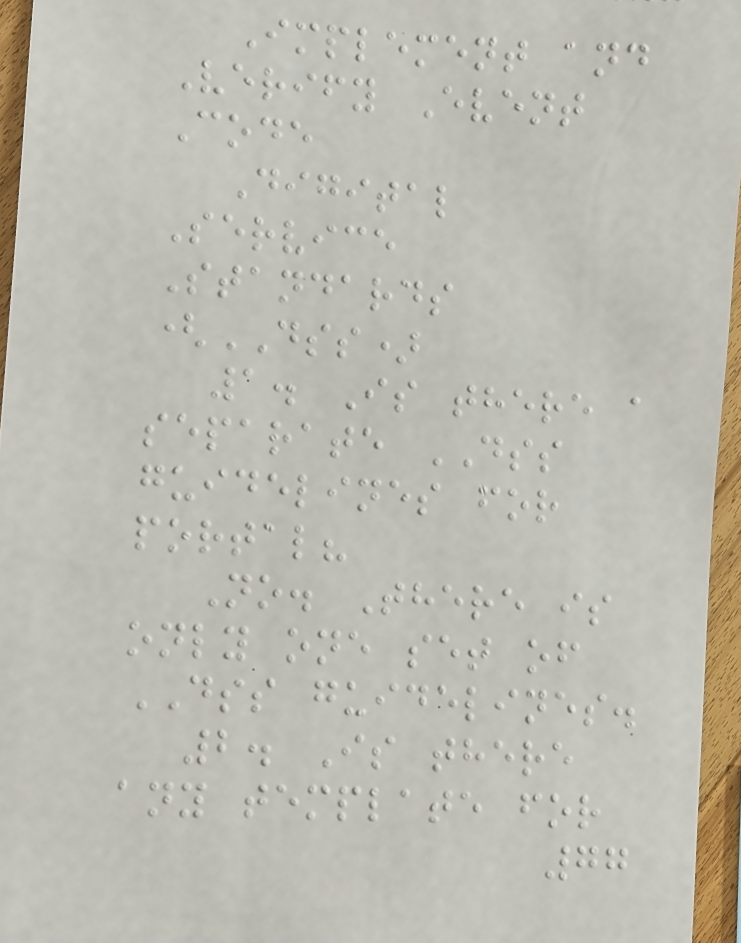Implement and
Verify Event
Code
Digital
Service
Standards
(DSS)
1. Is there a
separate DSS
guidelines for
portal?
No. There is
only one set of
DSS guidelines.
2. Is there
any template for
77
